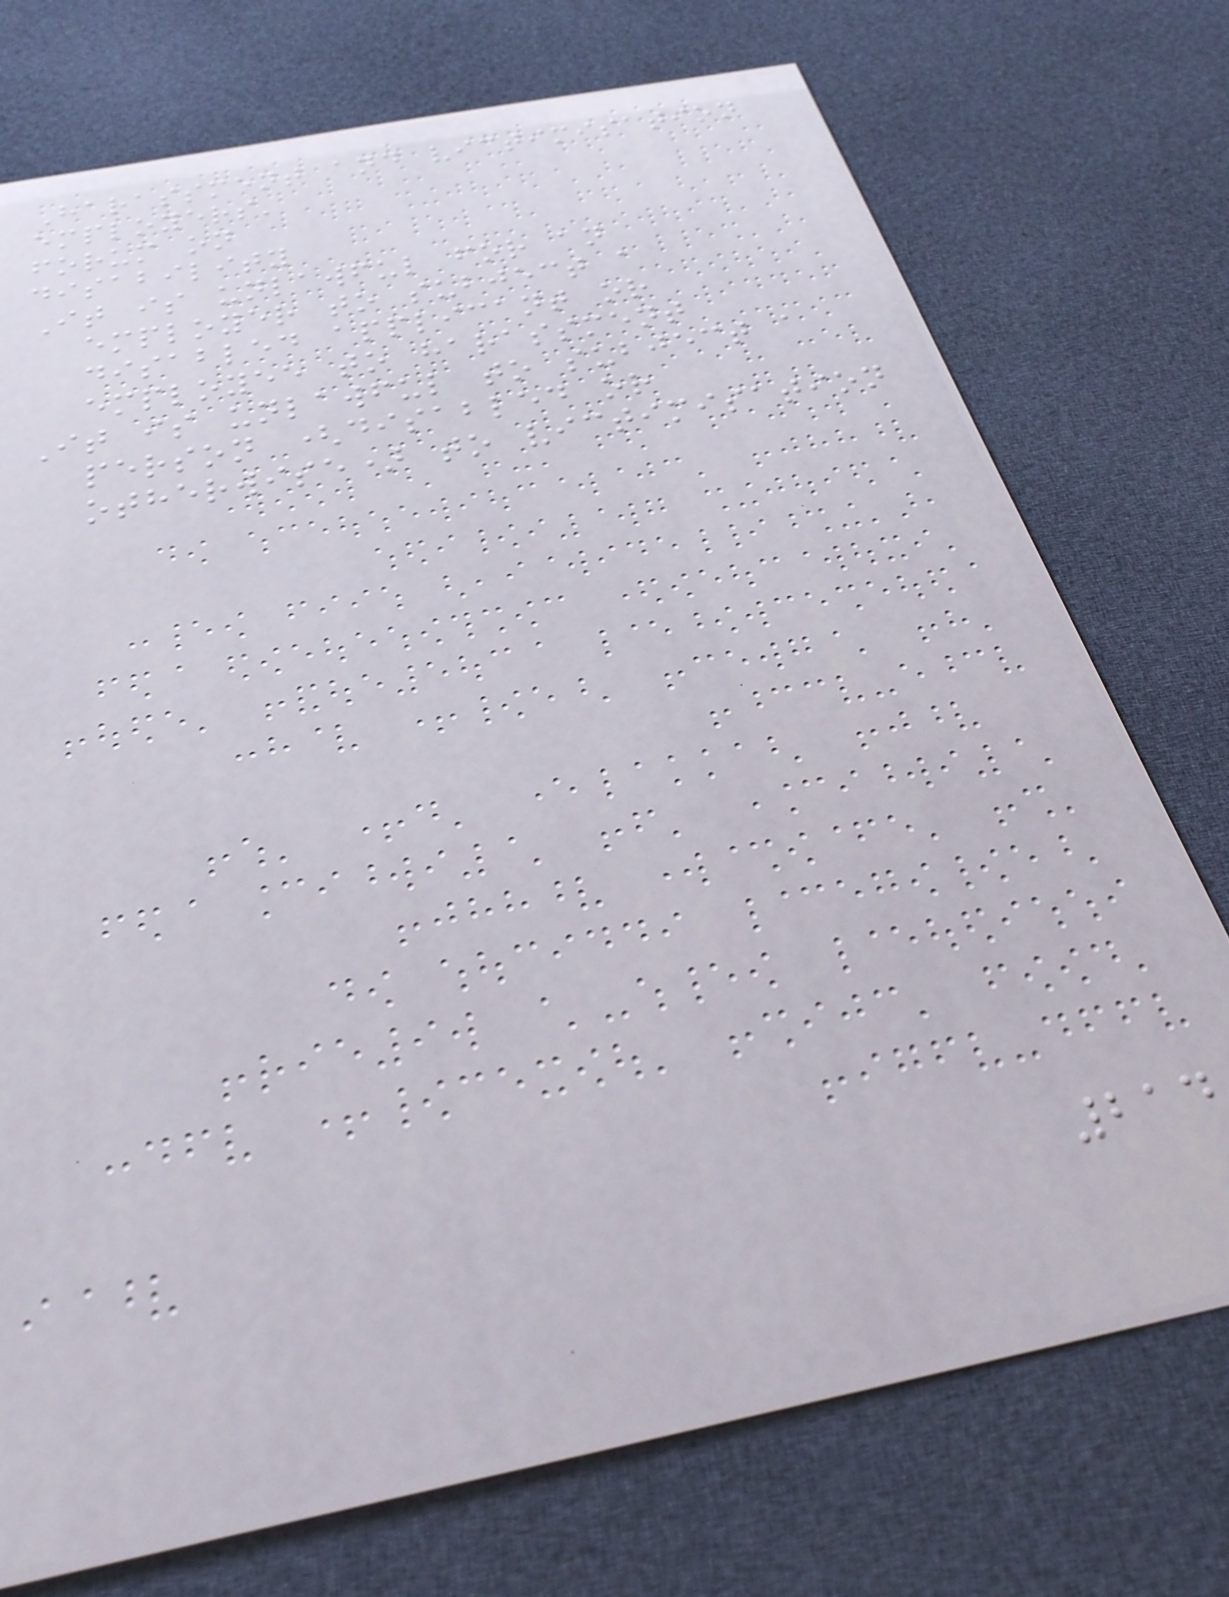Harassment and victimisation
employers'
forum on
disability
It is unlawful for an
employer to subject a
disabled applicant or
employee to harassment
It is unlawful to subject a
person (disabled or
otherwise) to victimisation
214
